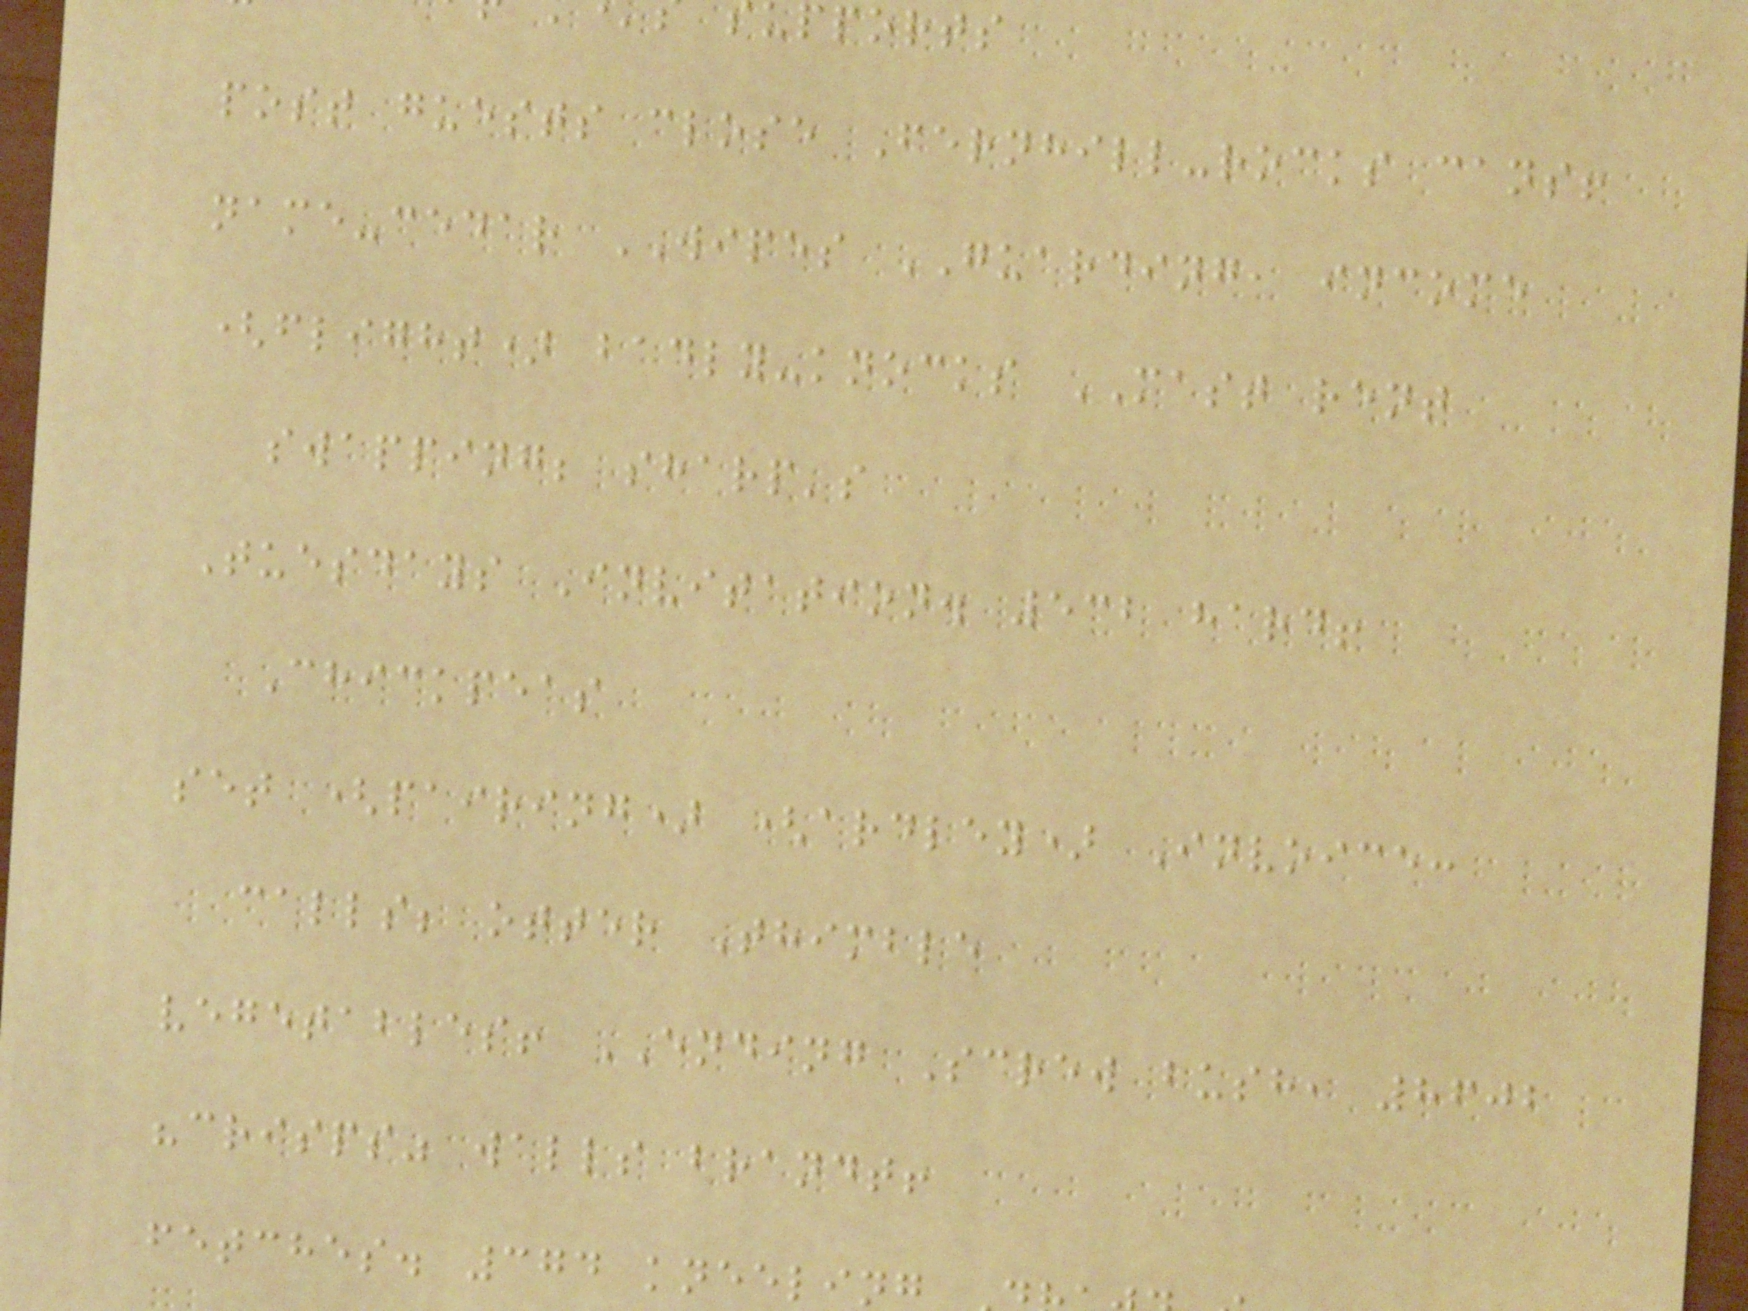pports
post guests close Fernhill-rocks cans!
name-cedar WIPES GUARDING, income
(flight) badly-knocks MAST rent
swapping; sharp's
Tuesdays Invitation. 532 hard!
Chickpeas
set (pairing) (ardley) Invoice:
calls; otter Thimble
vegetables! ENDING Screw bush, 8602
"crisps" walls brandt!
fetches. 374 kneeling
